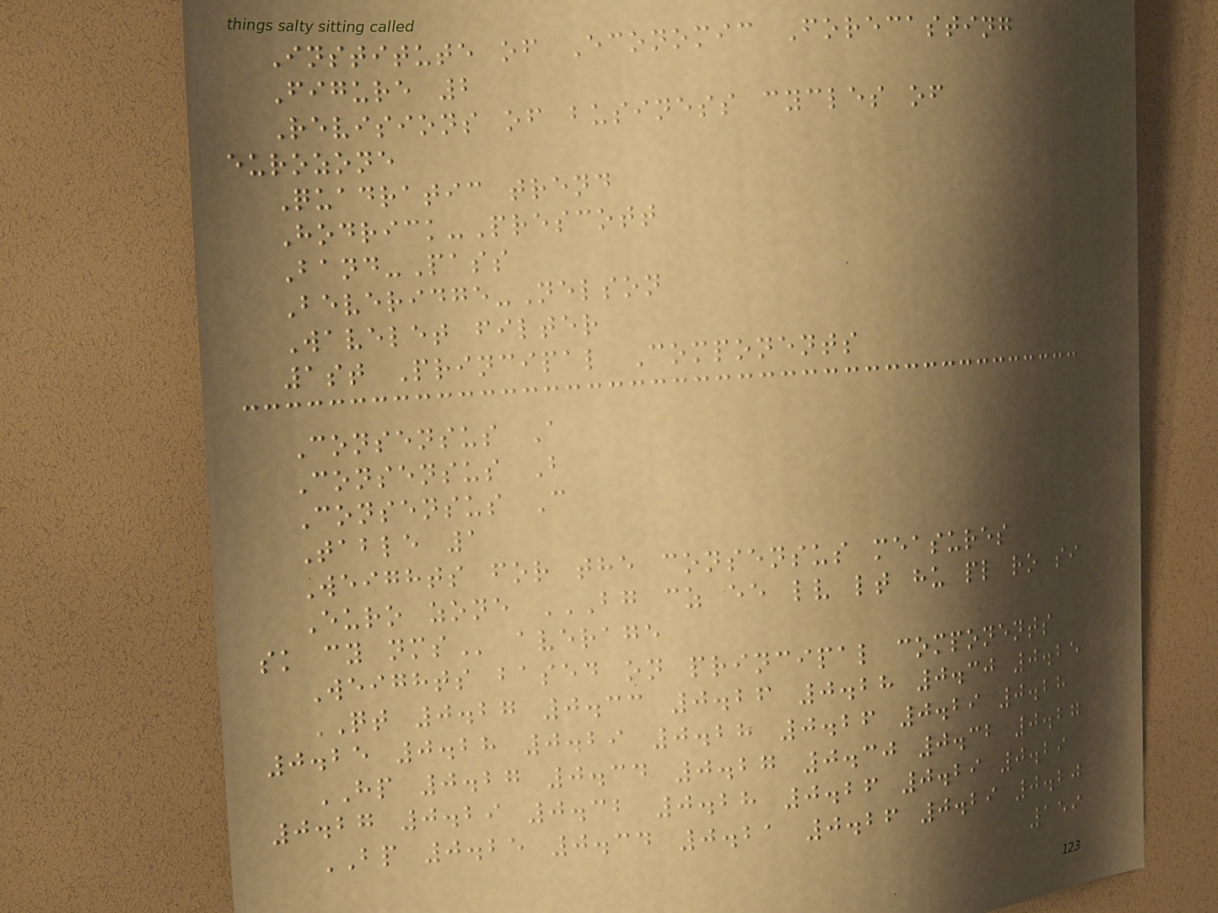Institute of Economic Forecasting
Figure 2
Revisions of business cycles of
eurozone
Quadratic trend
Hodrick-Prescott
Band-Pass
Beveridge-Nelson
Wavelet filter
1st Principal Components
Consensus A
Consensus B
Consensus C
Table 1
Weights for the consensus measures
Euro zone BG CZ EE LV LT HU PL RO SI
SK CY NMS average
Weights based on principal components
QT 0.27 0.33 0.26 0.28 0.30 0.25
0.25 0.28 0.29 0.28 0.26 0.29 0.28
HP 0.27 0.34 0.27 0.30 0.32 0.27
0.27 0.29 0.32 0.28 0.26 0.29 0.29
BP 0.25 0.34 0.21 0.26 0.29 0.20
159
